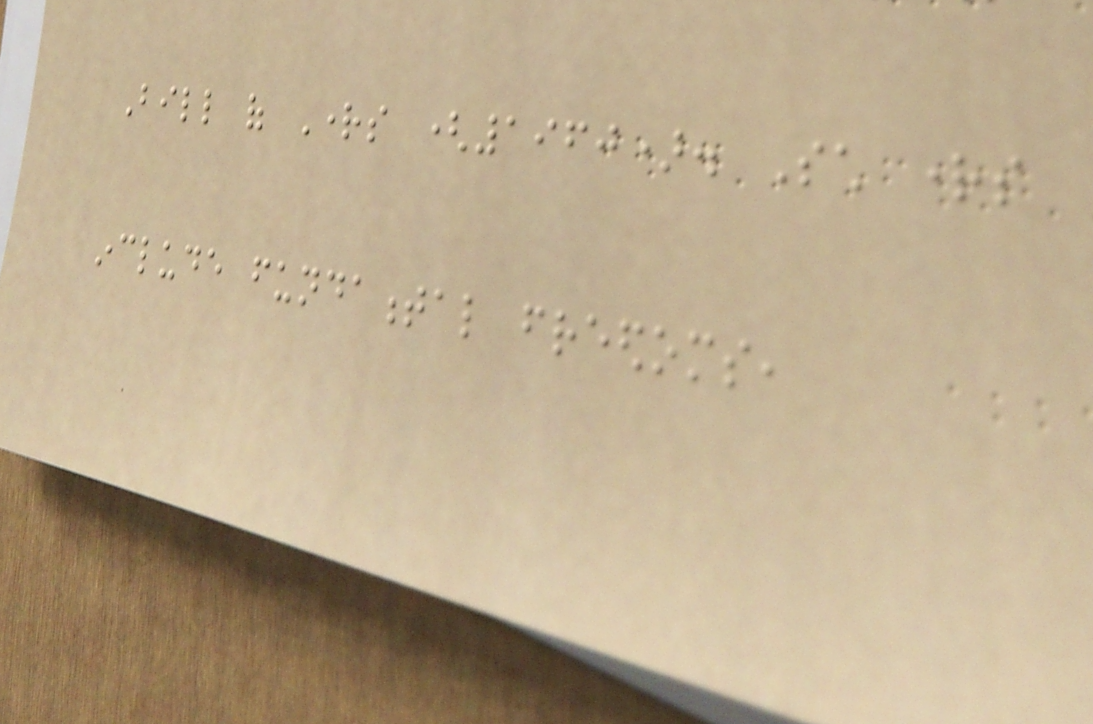Bill of Rights (1960). Such rights
include fundamental freedoms,
